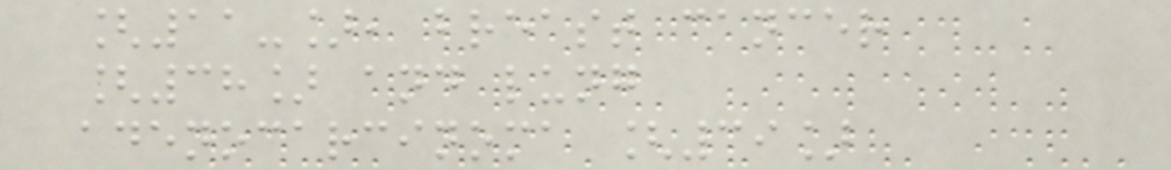[11-], breast cancer
[38] and lung
adenocarcinoma [39]
